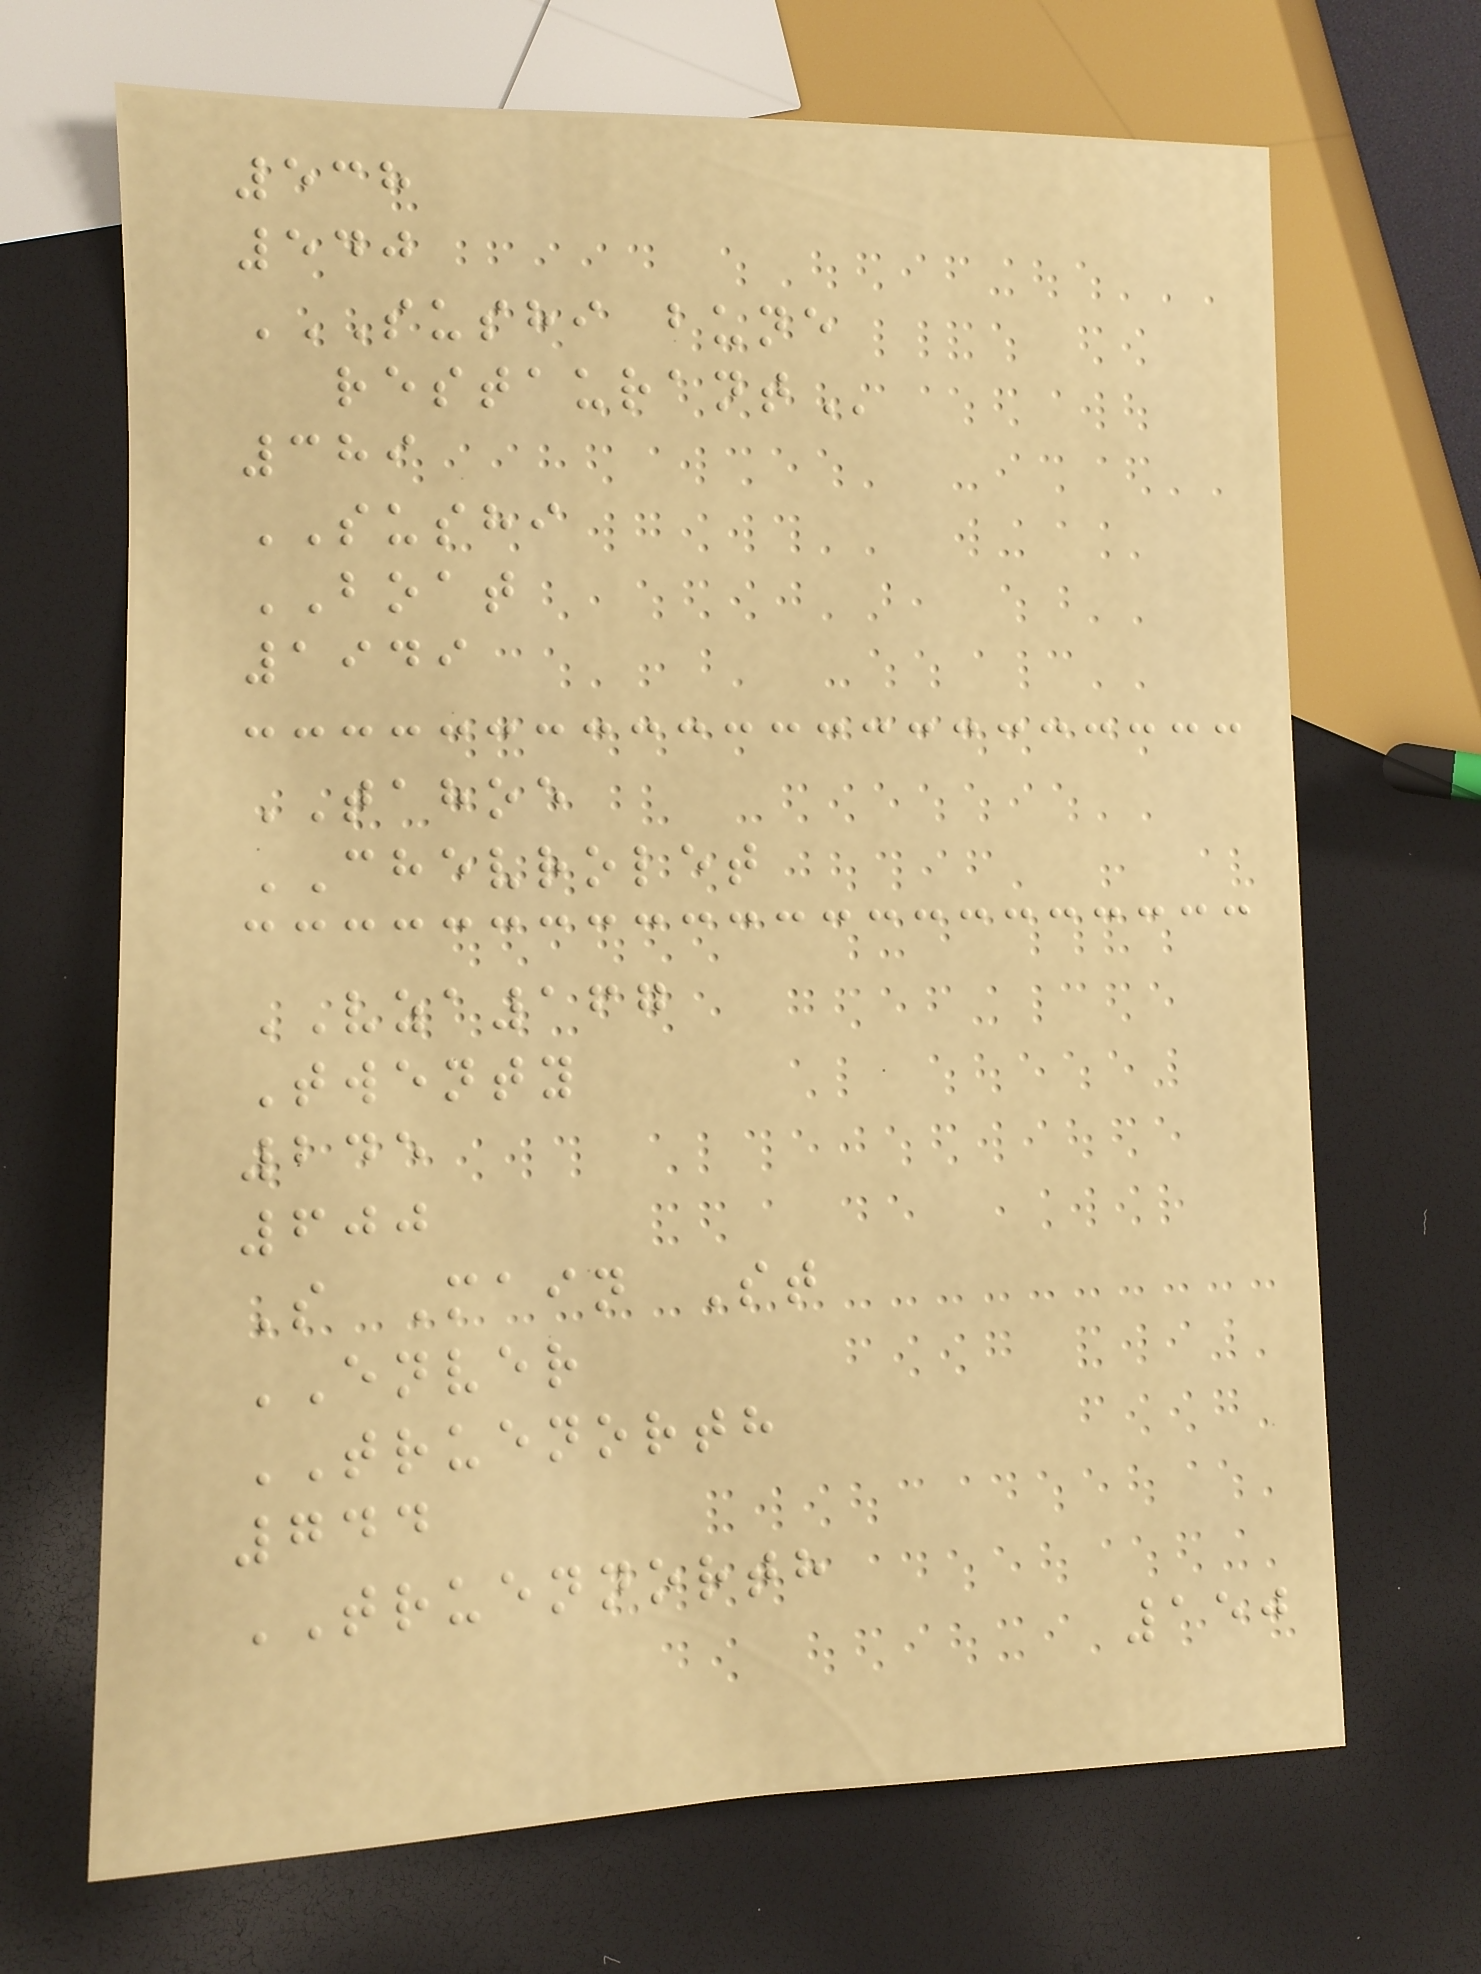538
540
SUSHI BUNE
RESTAURANT
389
SUSHI
BOAT
1949
TAHOE
CHEVROLET
VZA167
Twenty
245
600
S Main St
ENVER
TRUENORTH
744
TRUENNORTH
150
